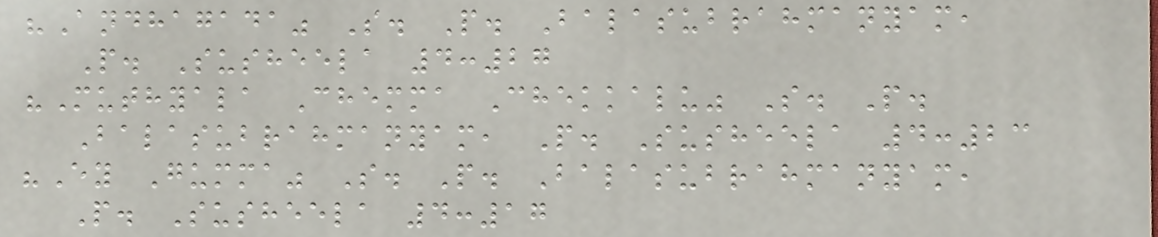"Andhagada" S. P. Balasubrahmanyam,
P. Susheela 4:27
"Muthyala Chemma Chekkalu" S. P.
Balasubrahmanyam, P. Susheela 4:23
"Ey Gumma" S. P. Balasubrahmanyam,
P. Susheela 4:17
